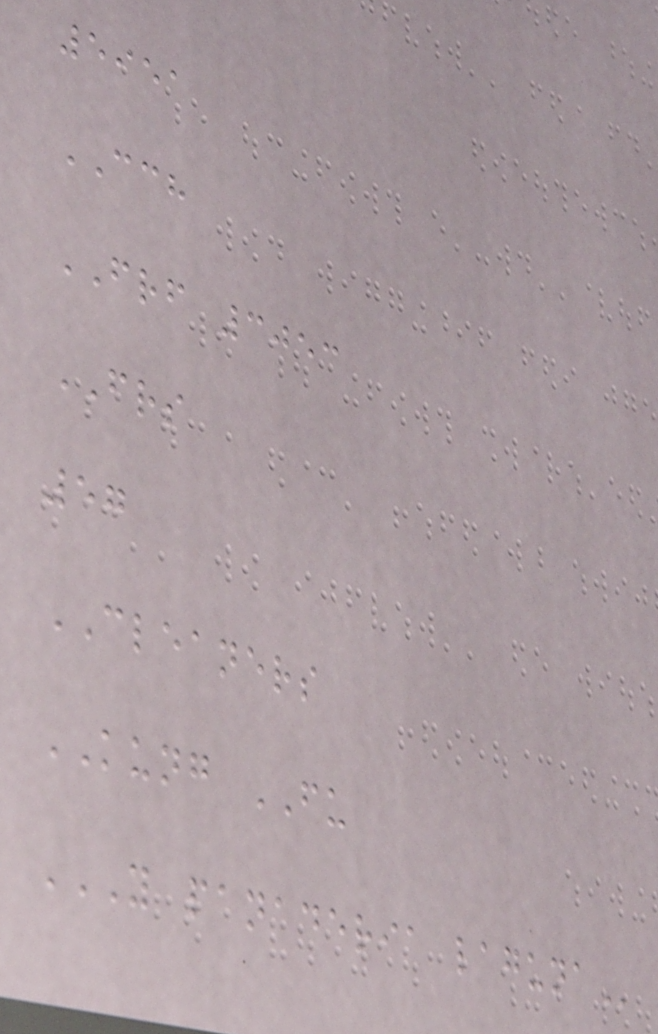5951
CCH
FRF 3053
FRS
57
CLEANERS
KUNG FU
Y PANADERIA LAGUNA
